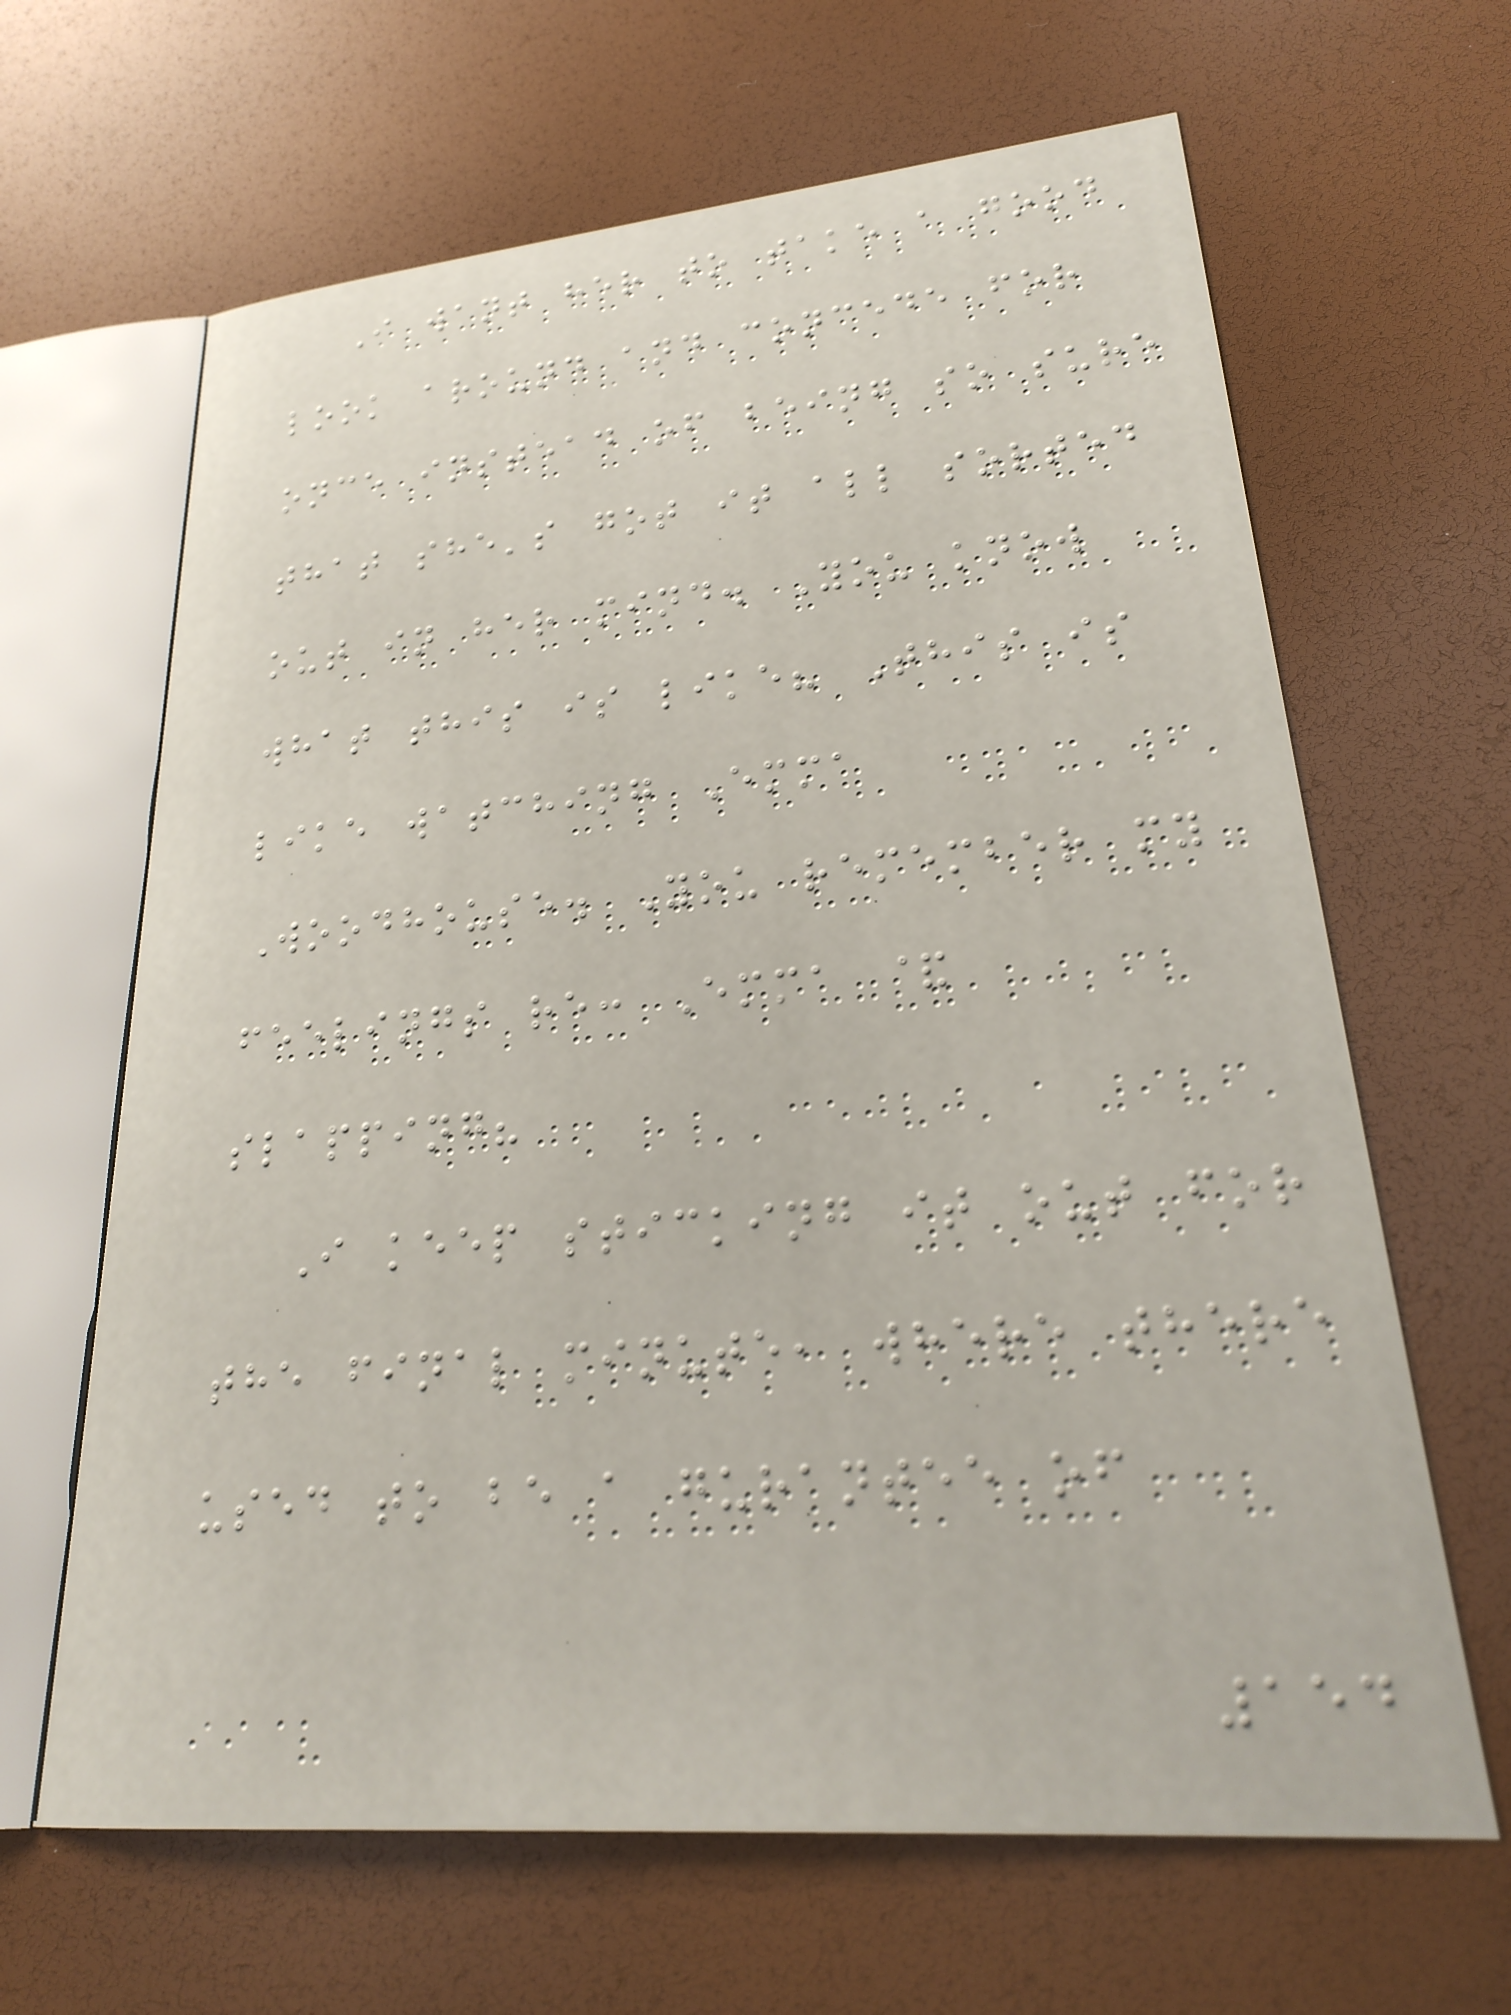I want her to take a good
look around and concede for
once instead of being so sure
that she's got it all sorted
out in her mind. You know
what this is like? This is
like watching Emma
Woodhouse. You remember my
feelings re: Emma &
slapping?
I keep sticking it out for
the final minute, where there
used to be a gurantee of
154
